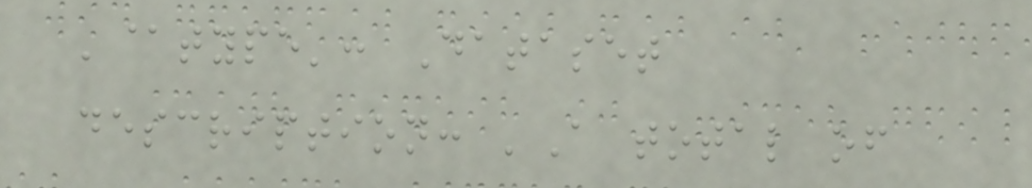'@type': Dataset
description: 'A total of
